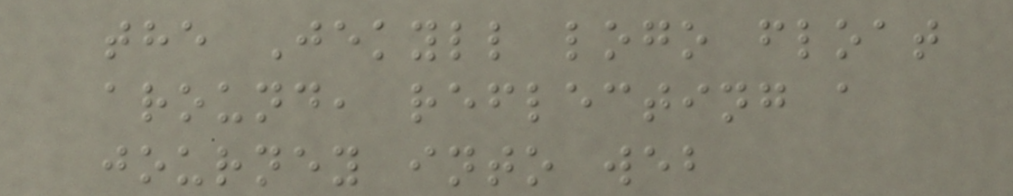the Jekyll logo float
around, reflecting a
journey into web
